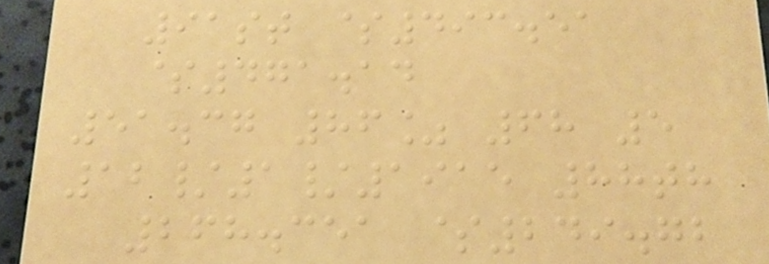91st $493.51
$471.14
51.37 86% 68 5
12/1/1915 88th
268.351 $249.72
